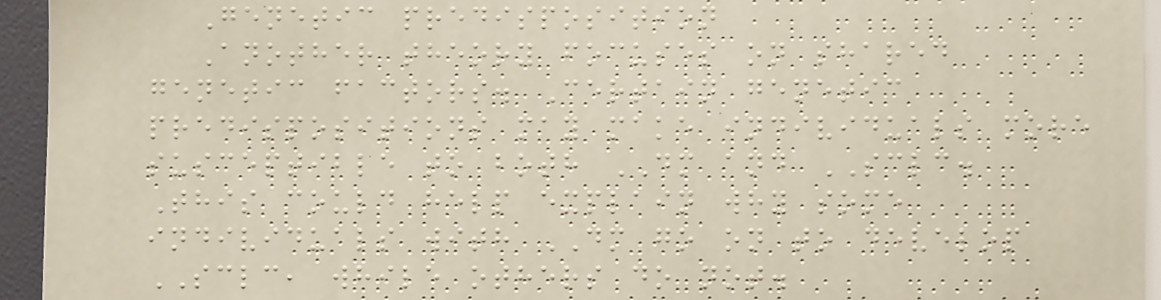Genetic predisposition
Another theory focuses on shared
genetic factors. Certain genetic
predispositions may make individuals more
susceptible to both DM and SCLC.
This could help explain why some
individuals with DM go on to develop
SCLC, while others do not.
